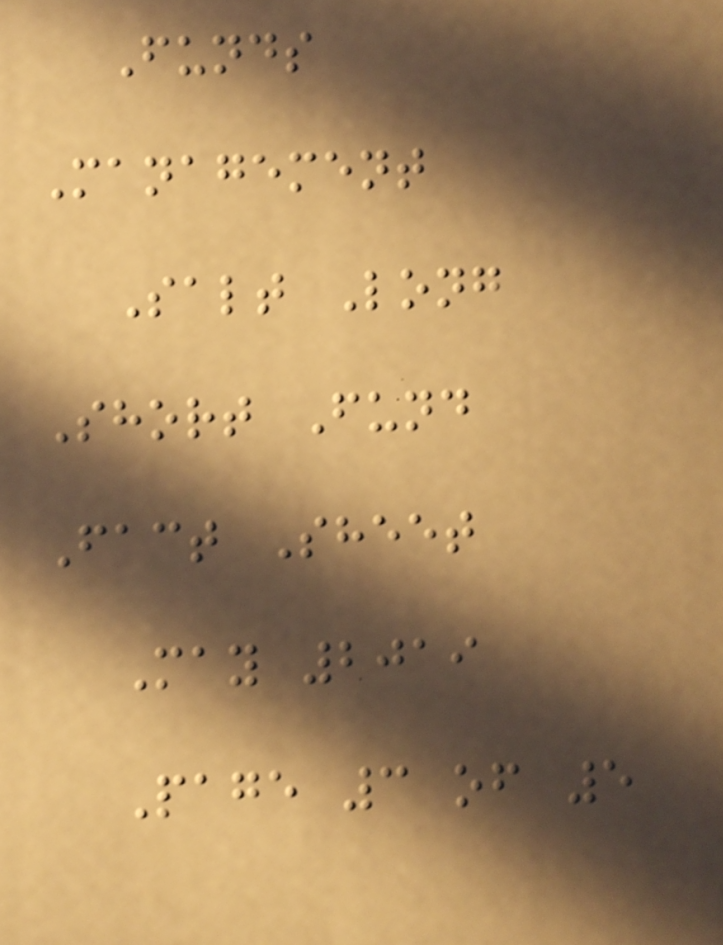Funds
Management
Salt Long
Short Fund
Fact Sheet
May 2019
Page 3 of 5
